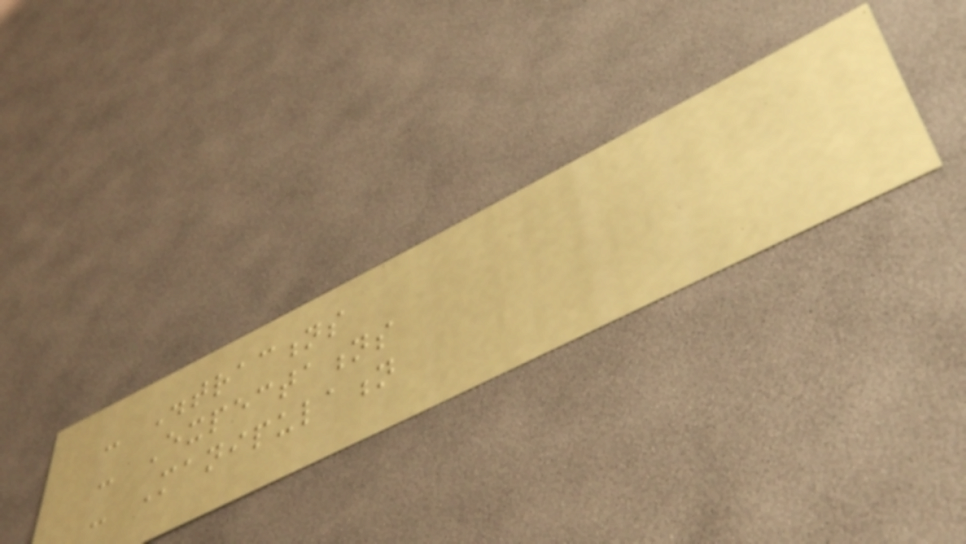- Distractions
- Expectations
- Manipulation
